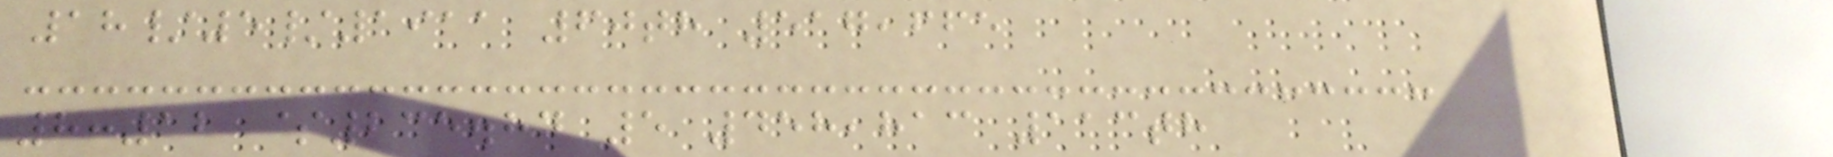18/5/1911 60th 517,665
8:12 $235.84 5 458,813 113th
